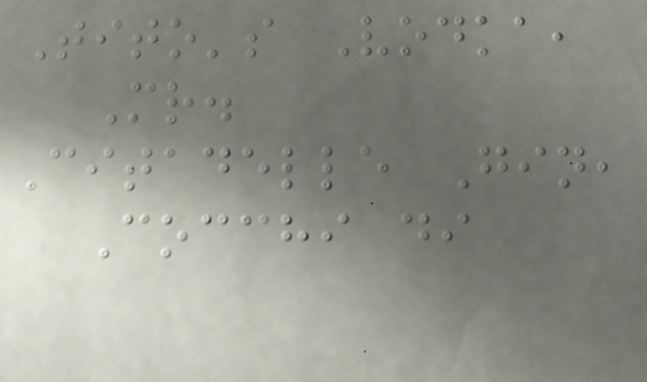Tito's Vodka,
Mr.
Citadelle Gin,
Cocchi di
